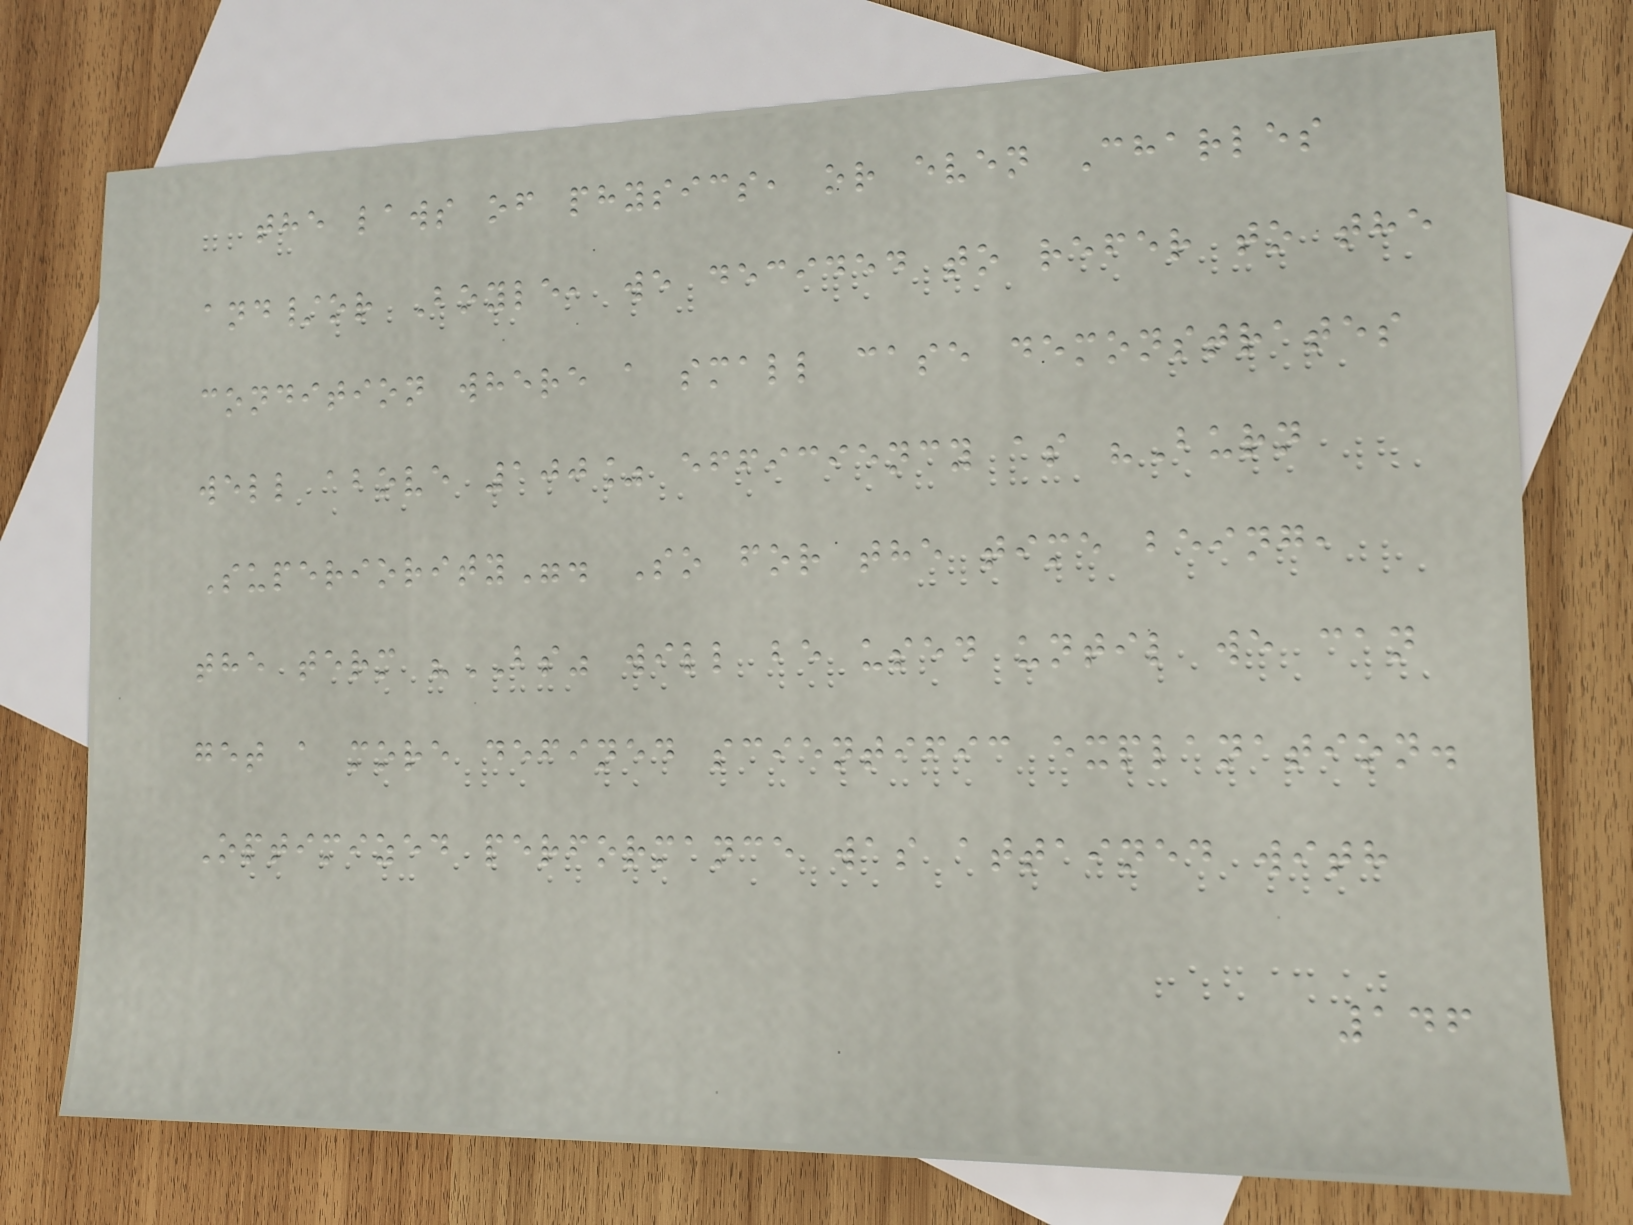the laws of physics, or even Charles
and/or Boyle, we decided to refer to the
condition where a small case demonstrates
well above 100% efficiency as "Burn
Superiority". So for the time being,
the term "BS" will be used until we can
get a more defined scientific explanation.
Optimized performance was attained with
146
